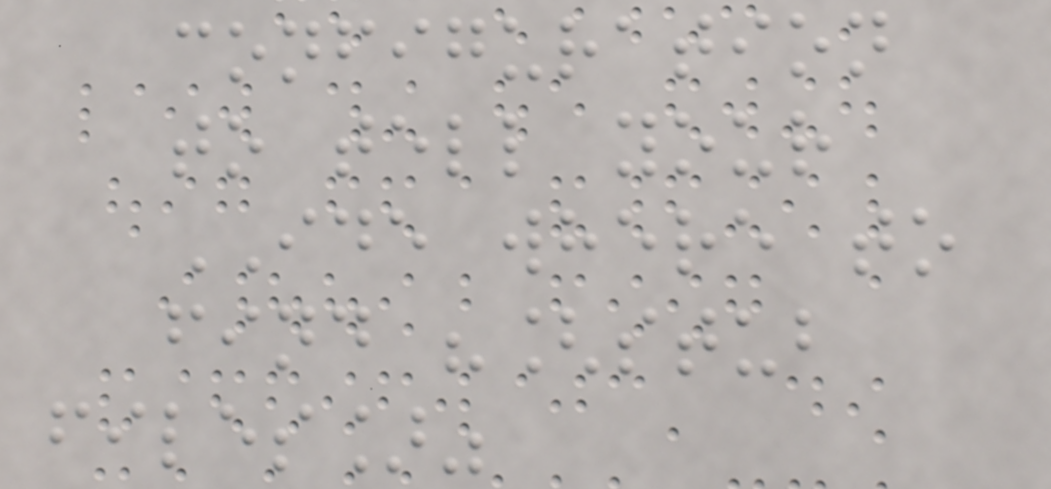configuration
to tell your
IDE where to
find "[stub
files]"
